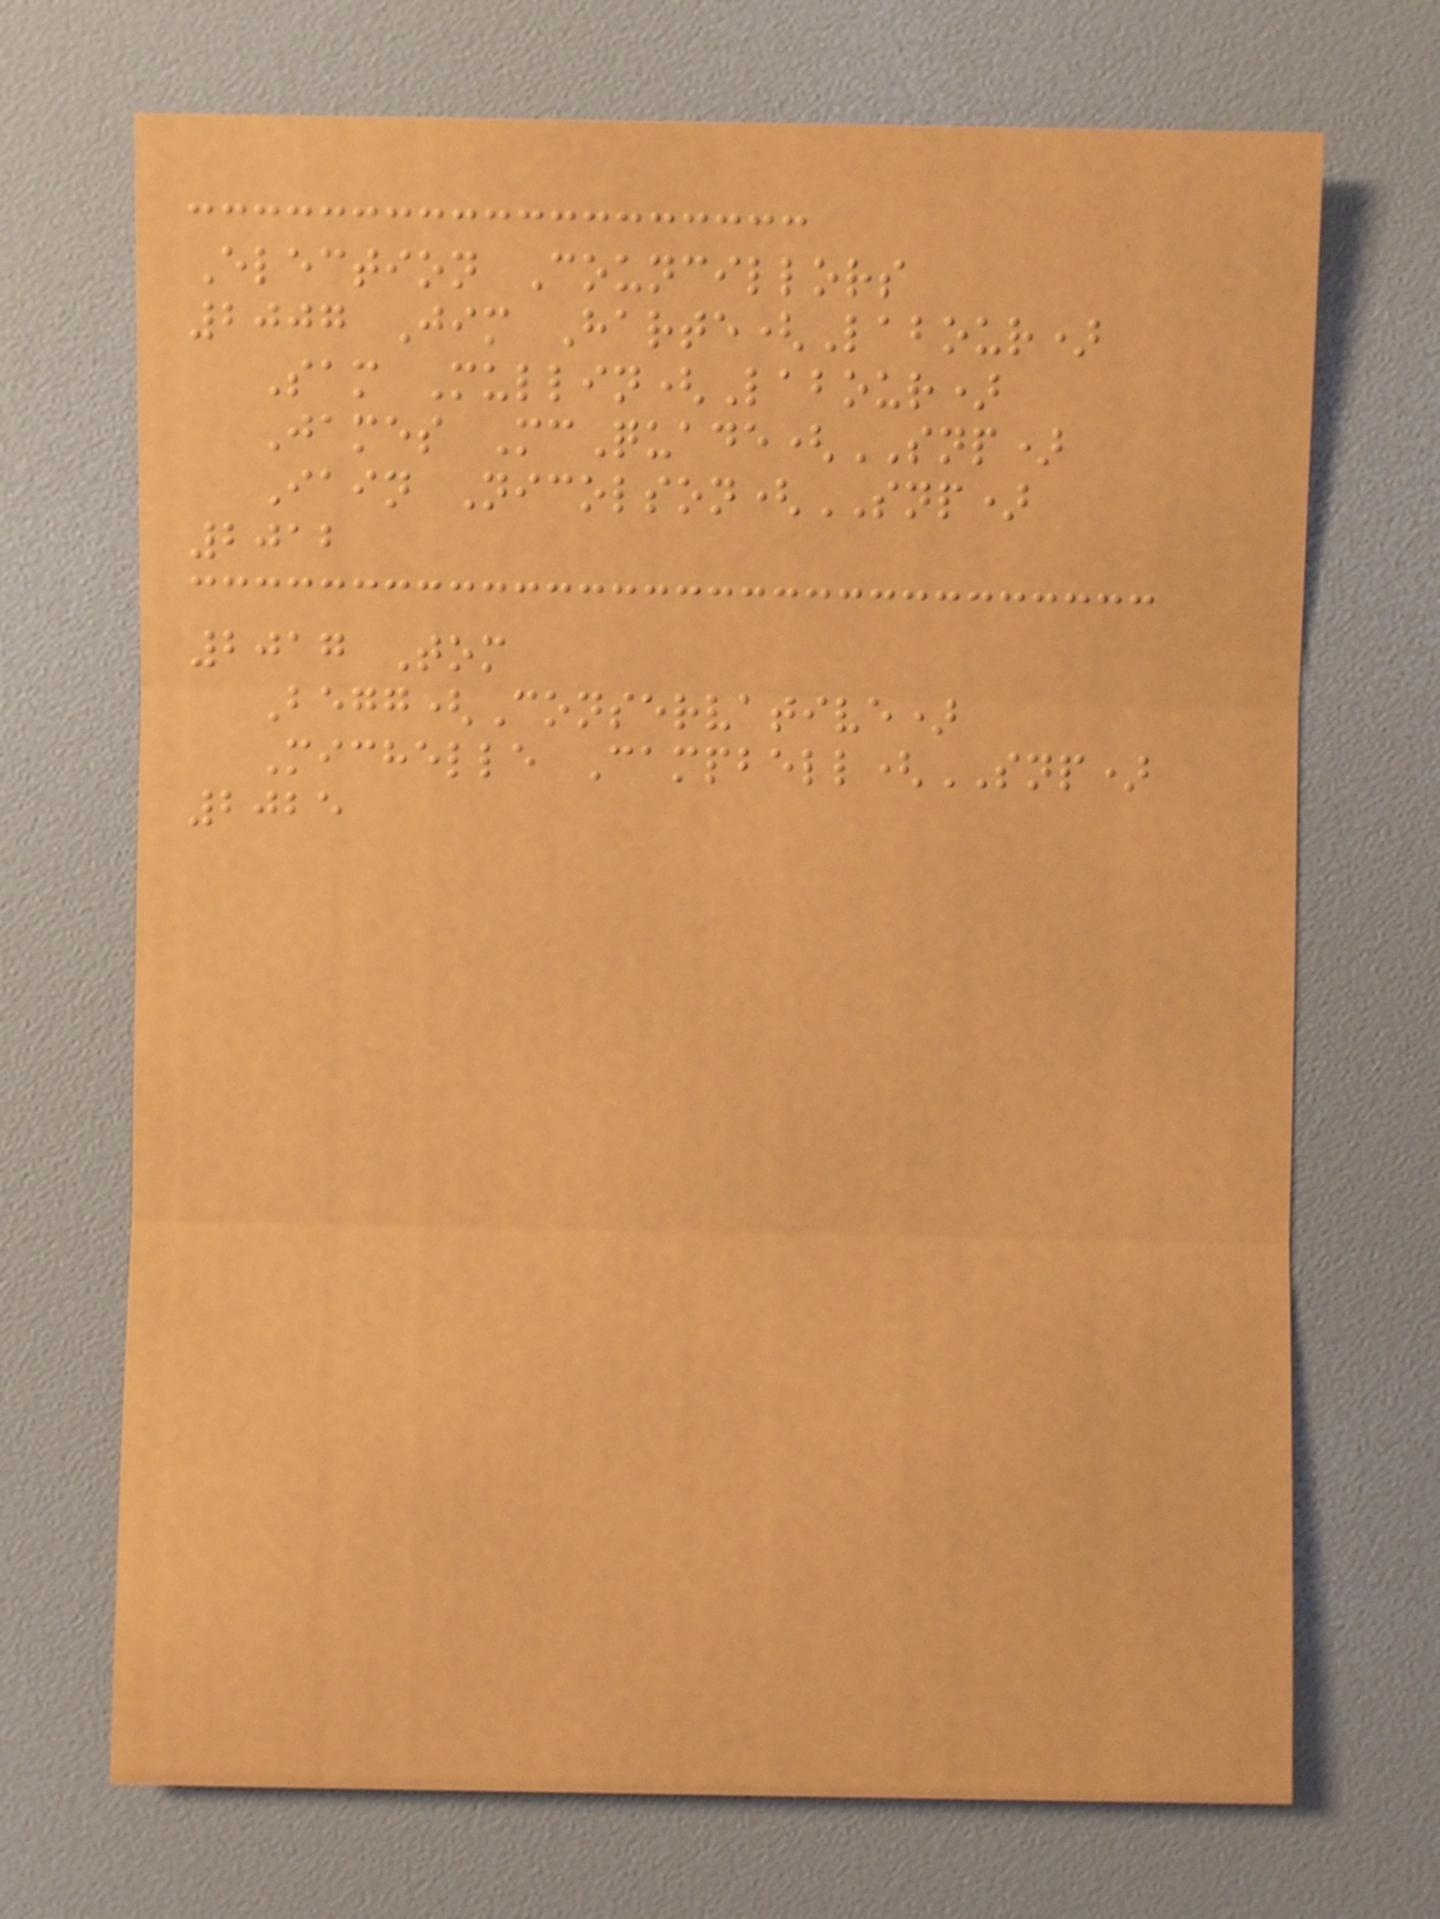Election Councillors
2007 Jim Harte(Labour)
Sam Mullin(Labour)
James McQuade(SNP)
Iain Nicolson(SNP)
2012
2017 Tom
Begg(Conservative)
Michelle Campbell(SNP)
2025
